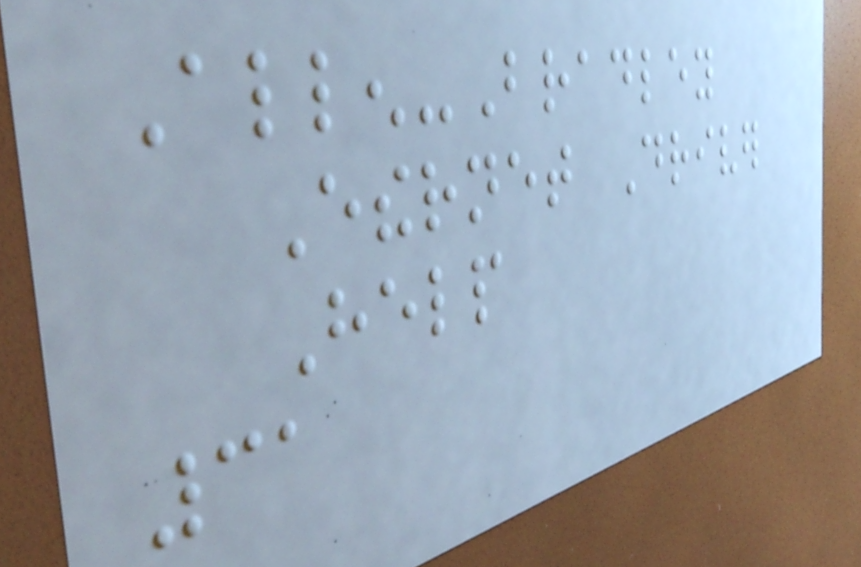Allen-Bradley
Ethernet Driver
Help
31
